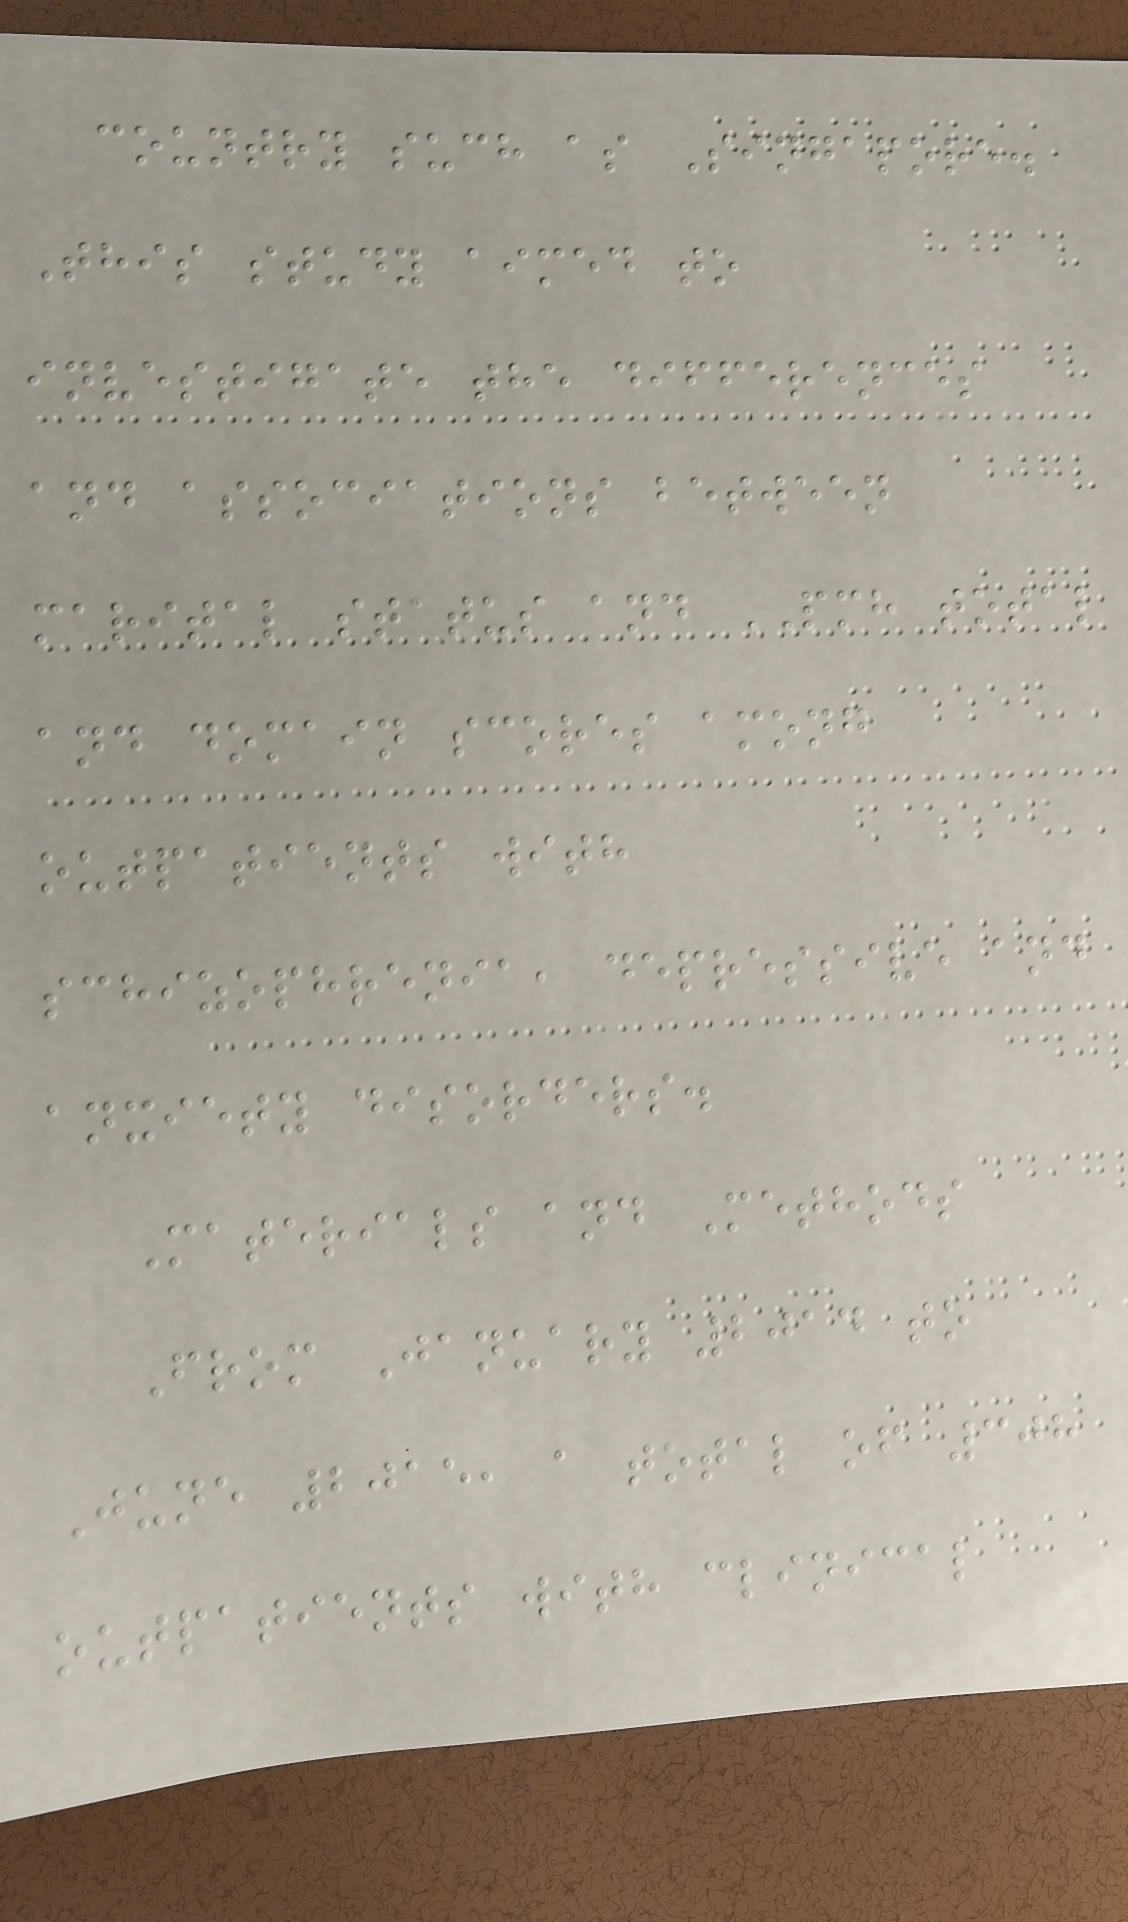country such as Singapore.
This study aimed to
investigate the differences
and associations between
marital status and PMH total
and domain scores among
outpatients with
schizophrenia, depressive and
anxiety disorders.
Materials and Methods
From January 2014 to
June 2015, a total of 308
outpatients with clinical
